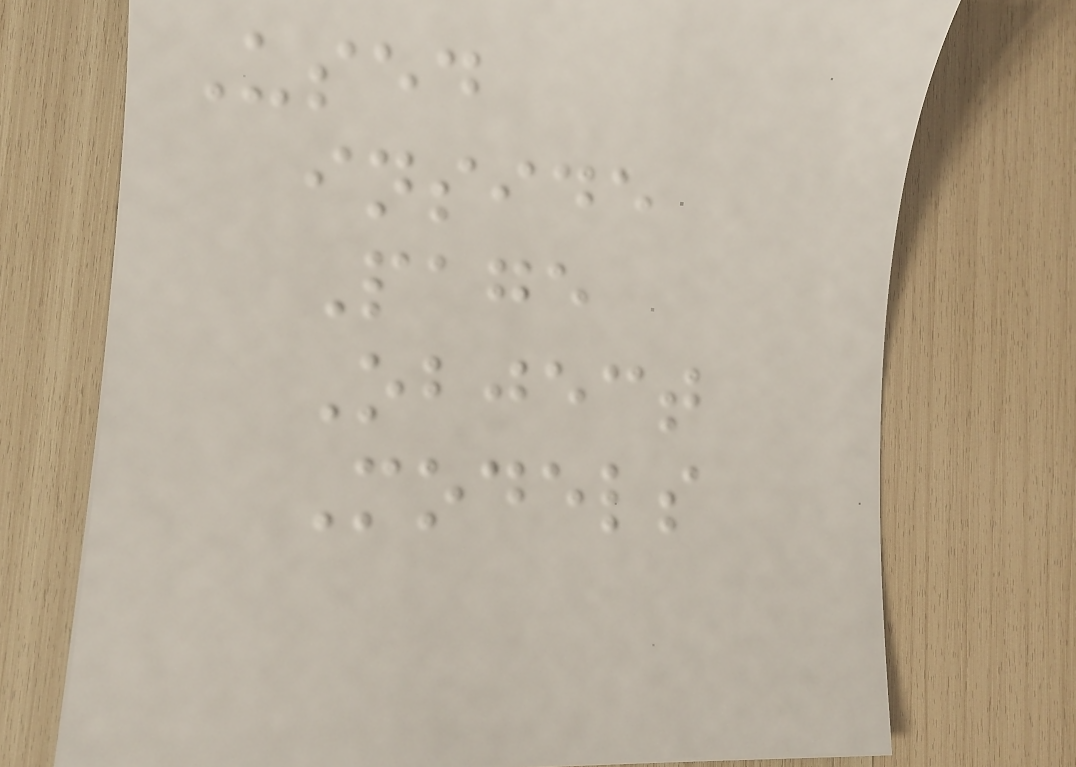Used
inside
Page
Object
Models
